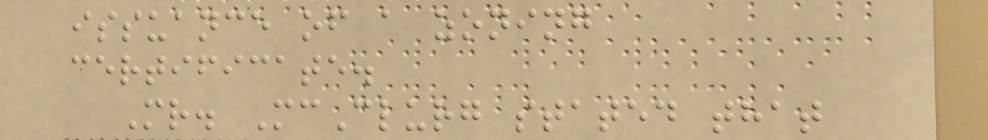issuance of a zoning
certificate.
Mr. McClurg stated that
